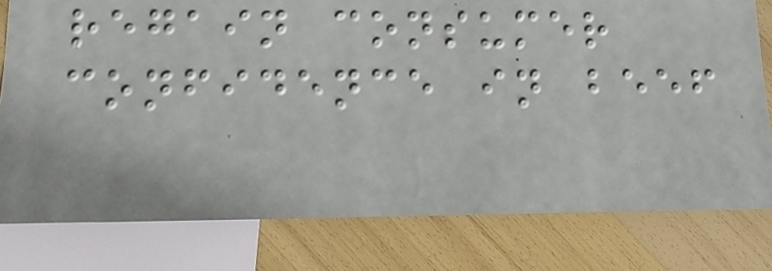regain consumer
confidence in beef
